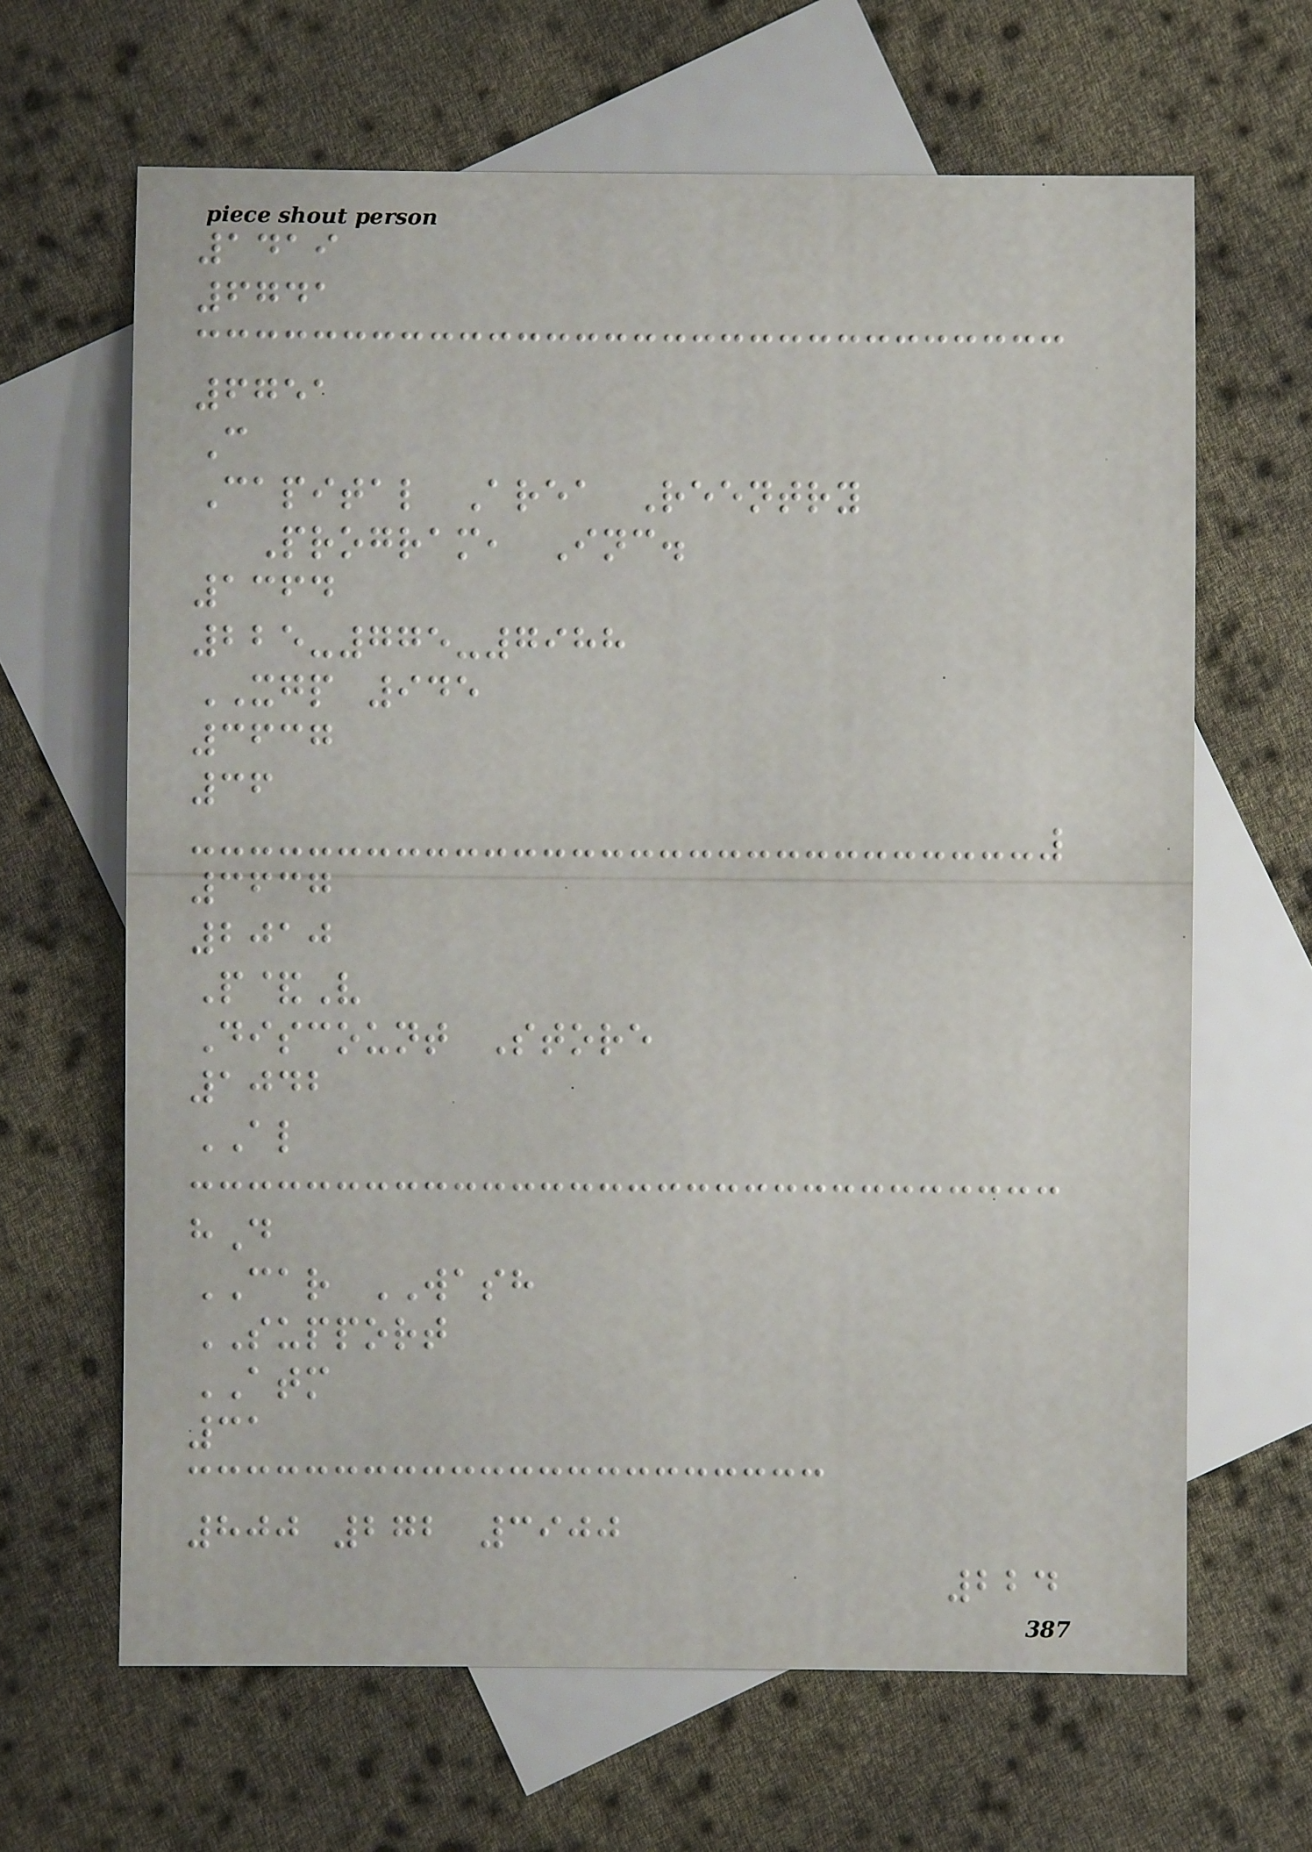1419
6741
6751
C
Capital Area Reentry
Program, Inc.
1364
225-775-7988
XGP 945
3637
36
3637
2010
P&V
Discount Store
1042
AL
hD
CAR WASH
SUPPORT
ATM
31
800 272 3900
224
